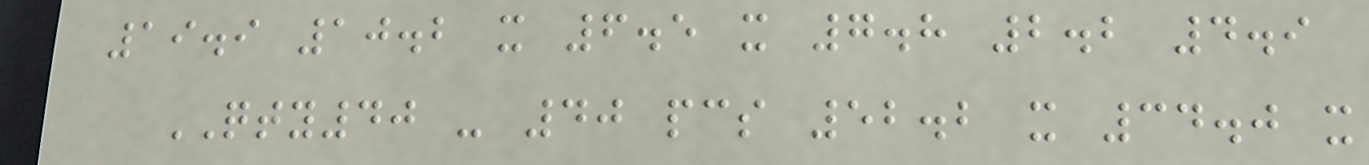19.9 10.2 x 6.5 x 7.8 2.2 4.9
QTY40 - 40 pcs 52.2 x 34.0 x
